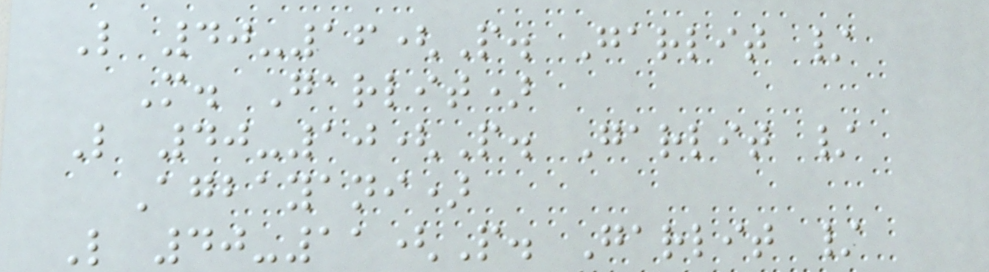L 40-16(P. Garlit /
M. Garlit)
L 40-10(P. Garlit /
Agbayani)
L 40-11(P. Garlit /
